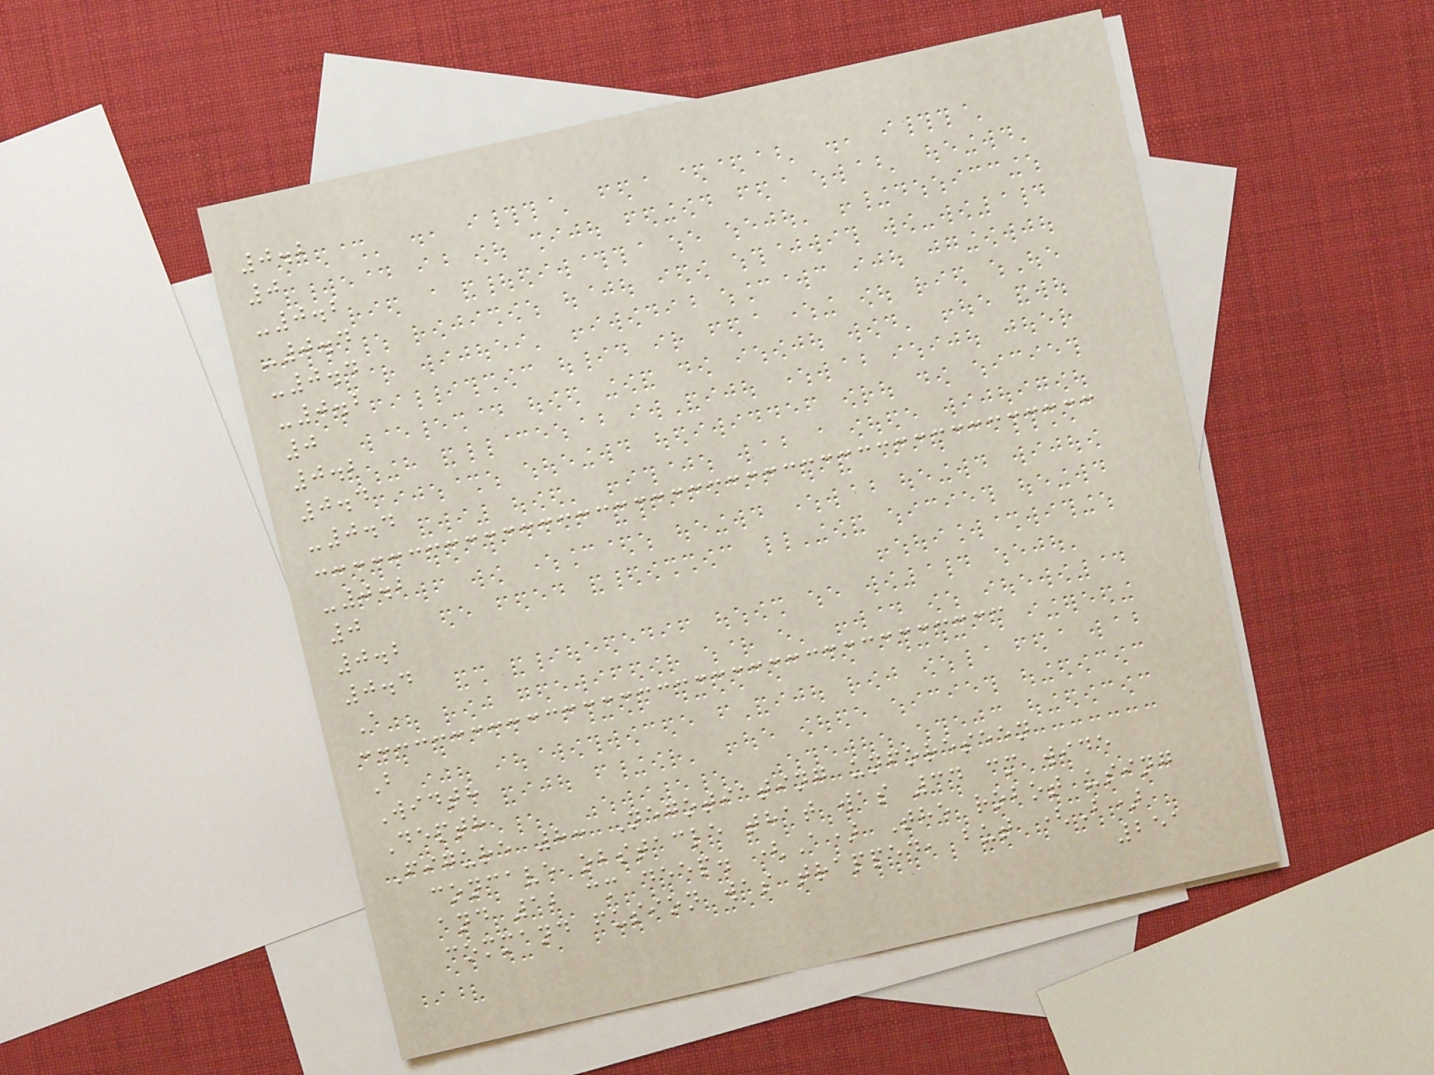0.2
0
-0.2
-0.4
-0.4
-0.2
0
0.2
0.4
-0.4
-0.2
0
0.2
0.4
A
B
Width
Depth
Figure 8: Negotiating unforeseen
concave obstacle that was 34 cm wide
and 12 cm deep. (A) The robot using
command fusion was trapped, but (B)
251
